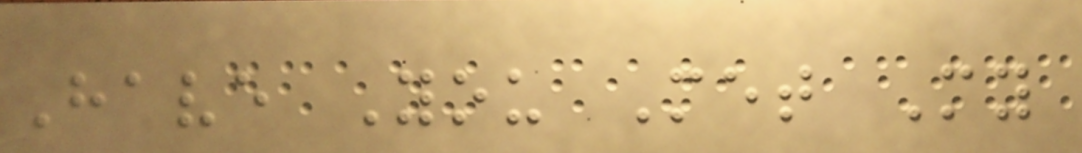Have You Met My
